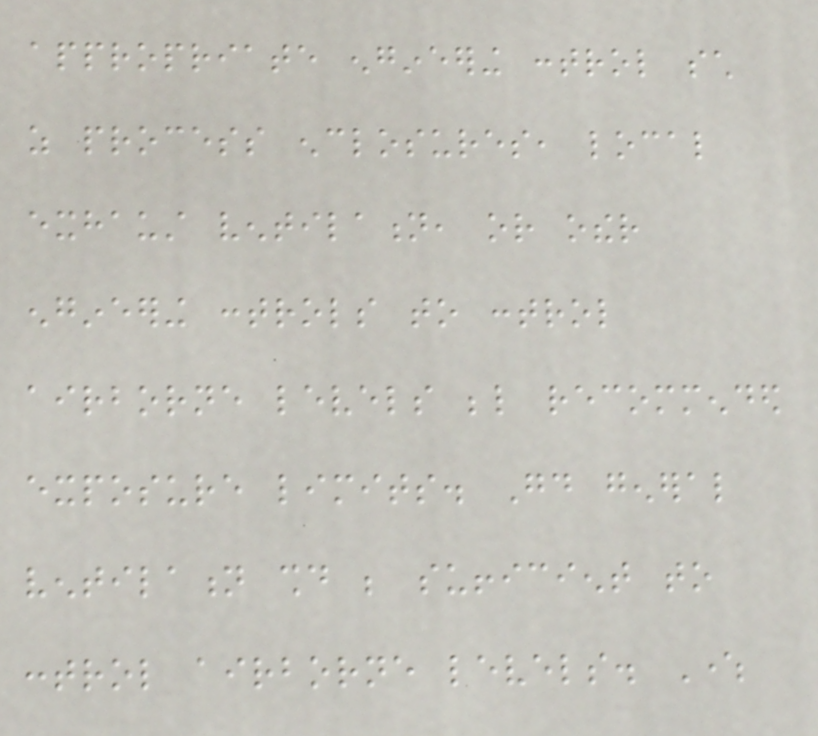appropriate engineering control such
as process enclosures, local
exhaust ventilation, or other
engineering controls to control
airborne levels below recommended
exposure limits. Good general
ventilation should be sufficient to
control airborne levels. Where
